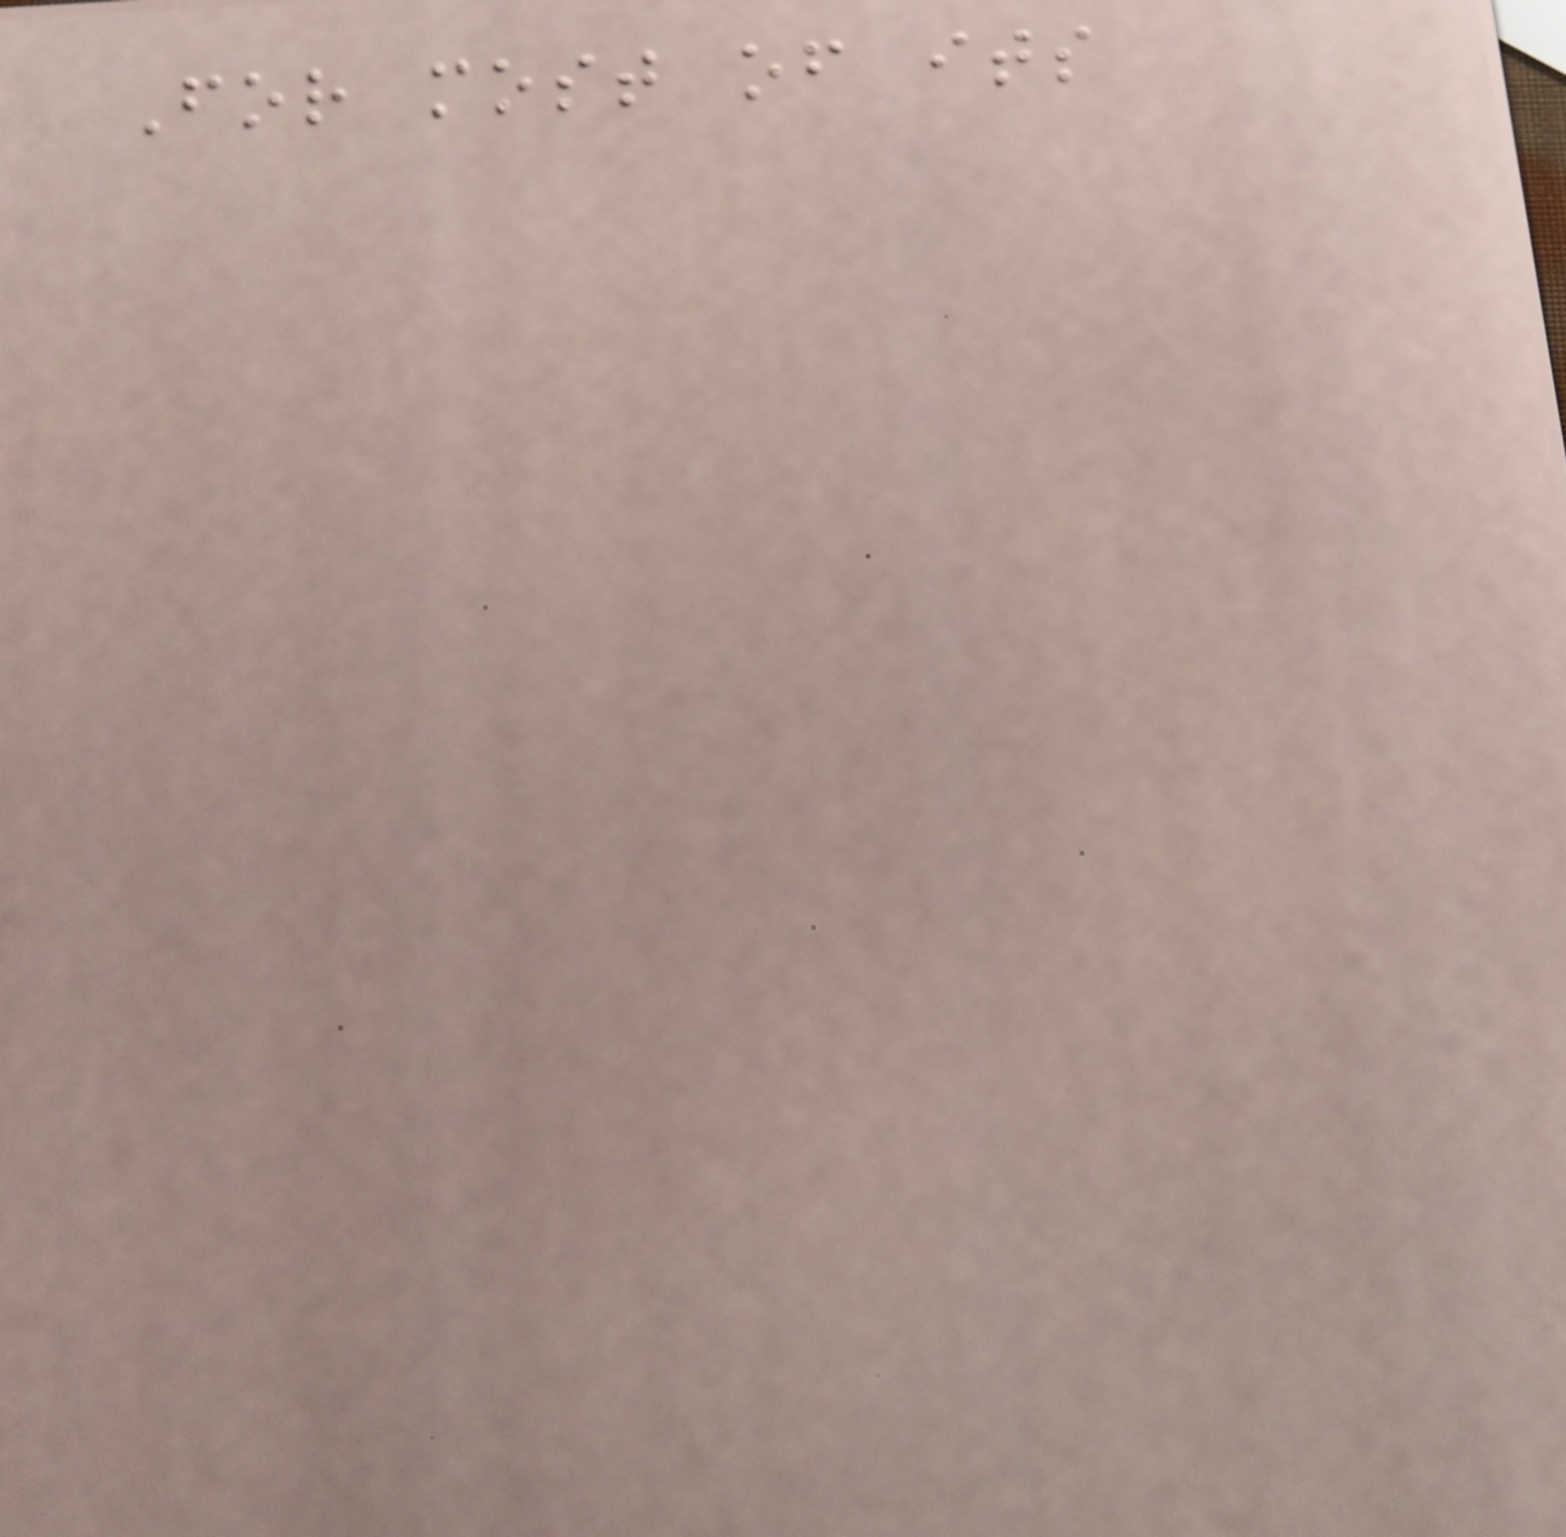For most of its
